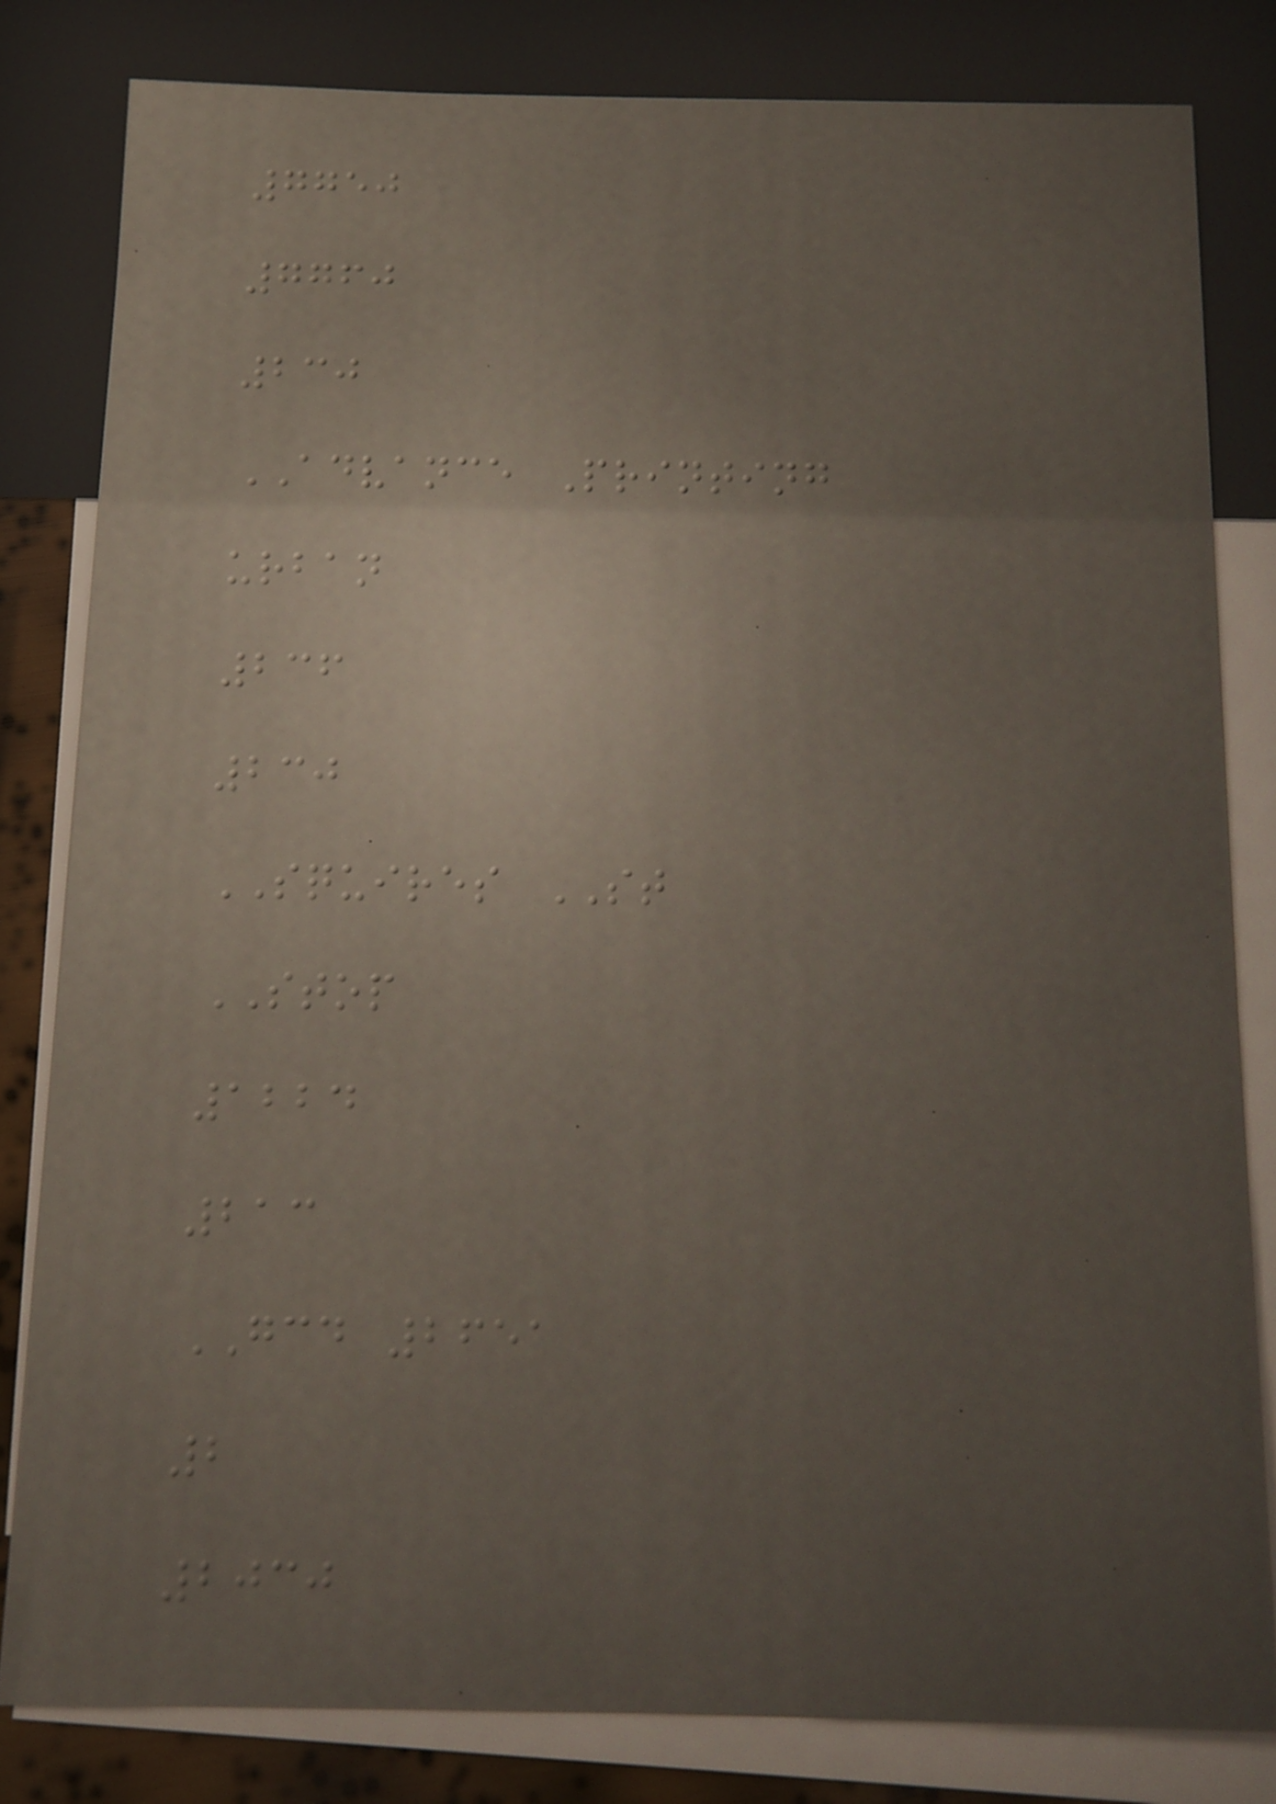7750
7760
230
ADVANCE Printing
urban
236
230
SQUIRES ST
STOP
1224
213
GCD 2651
2
2030
